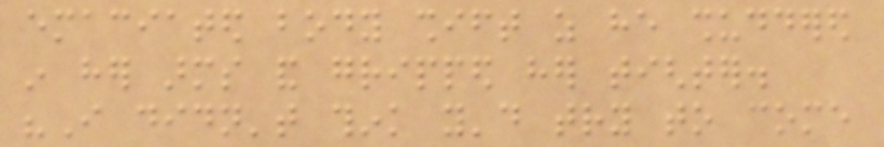emaciated body shift as he shuddered
in her arms and gripped her tighter.
"I didn't think you'd try to come
